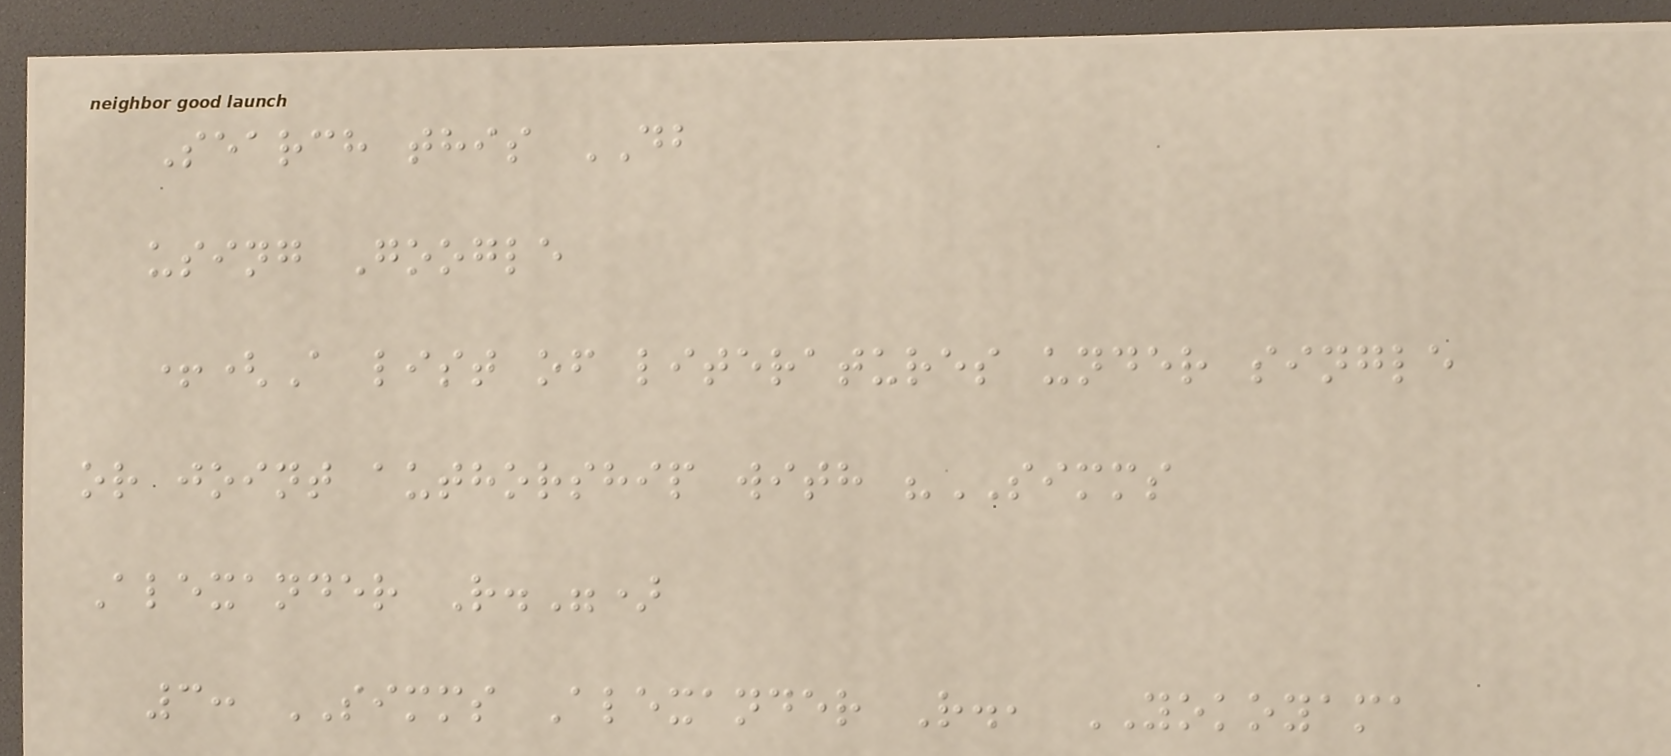Search this DB
using Google
+(A list of literatures under single
or joint authorship with "SIMMS
Alexander R.")
3: SIMMS Alexander R., YOKOYAMA
